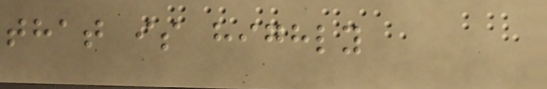that is highly
